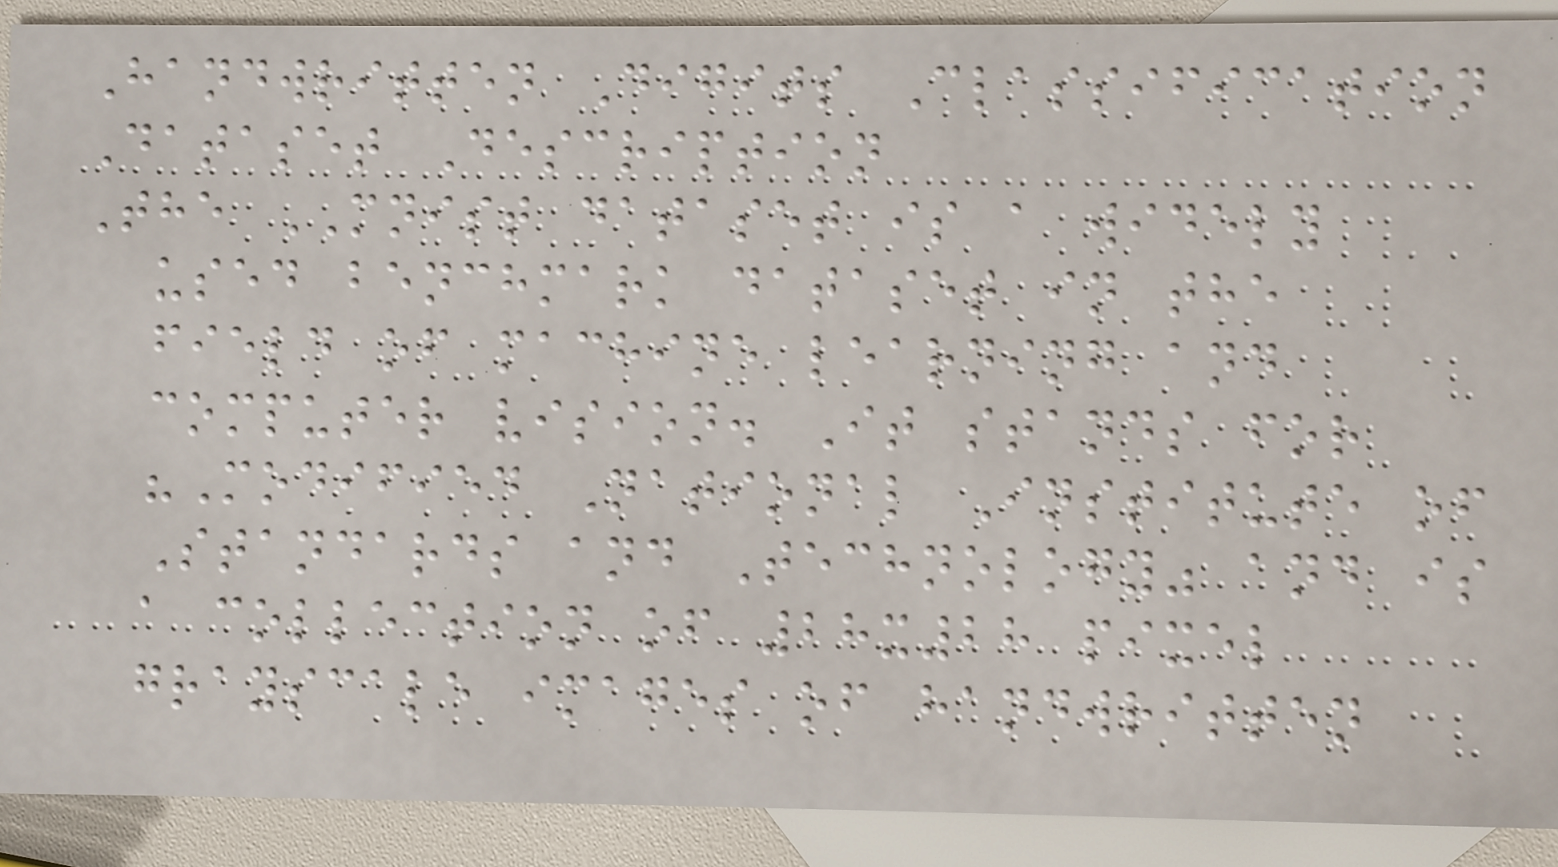Handwritten Digits Classification
Dataset Description
The MNIST dataset is a widely
used benchmark dataset in the
field of machine learning and
computer vision. It stands for
"Modified National Institute of
Standards and Technology" and is
a collection of 28x28 pixel
grayscale images of handwritten
